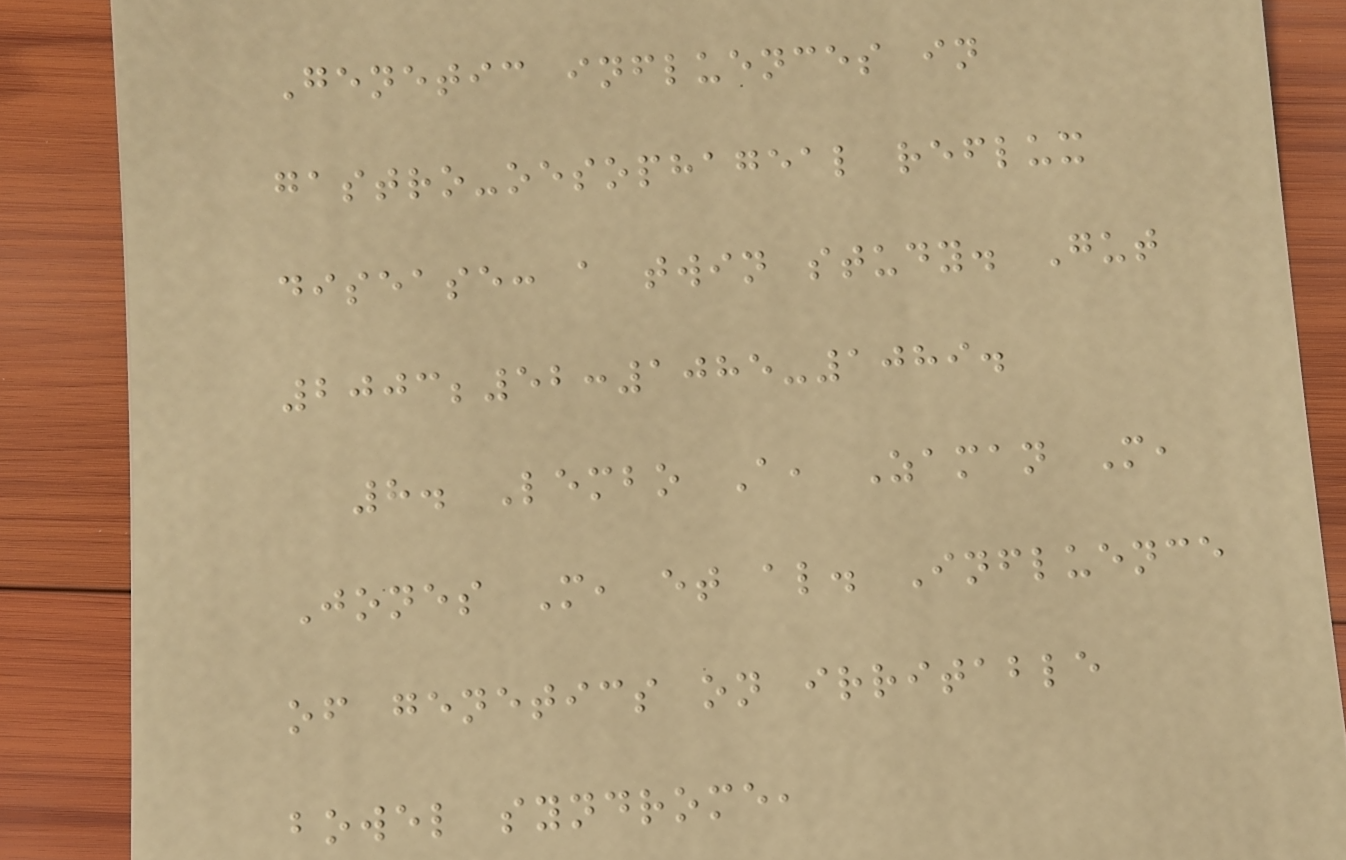Genetic influences in
gastro-oesophageal reflux
disease: a twin study. Gut
2003;52:1085-1089.
8. Lembo A, Zaman M,
Jones M, et al. Influence
of genetics on irritable
bowel syndrome,
